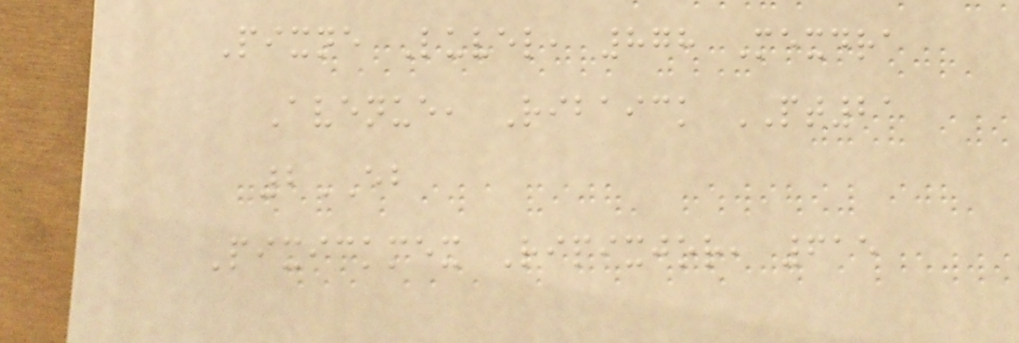Pixne Luvel, 878 Mexdra
Avenue, Ribaick PT21
2EB
Pixickmex Ripixjor, 615
